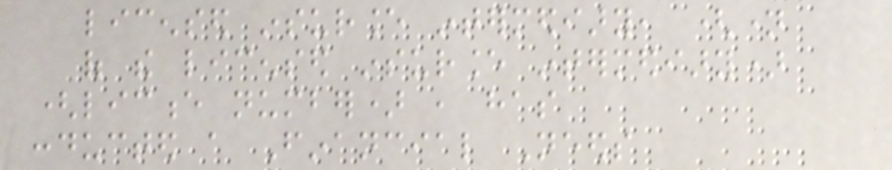licensed insurance intermediary, (name
of the licensed insurance intermediary)
(licence number) , has
conducted a Financial Needs
